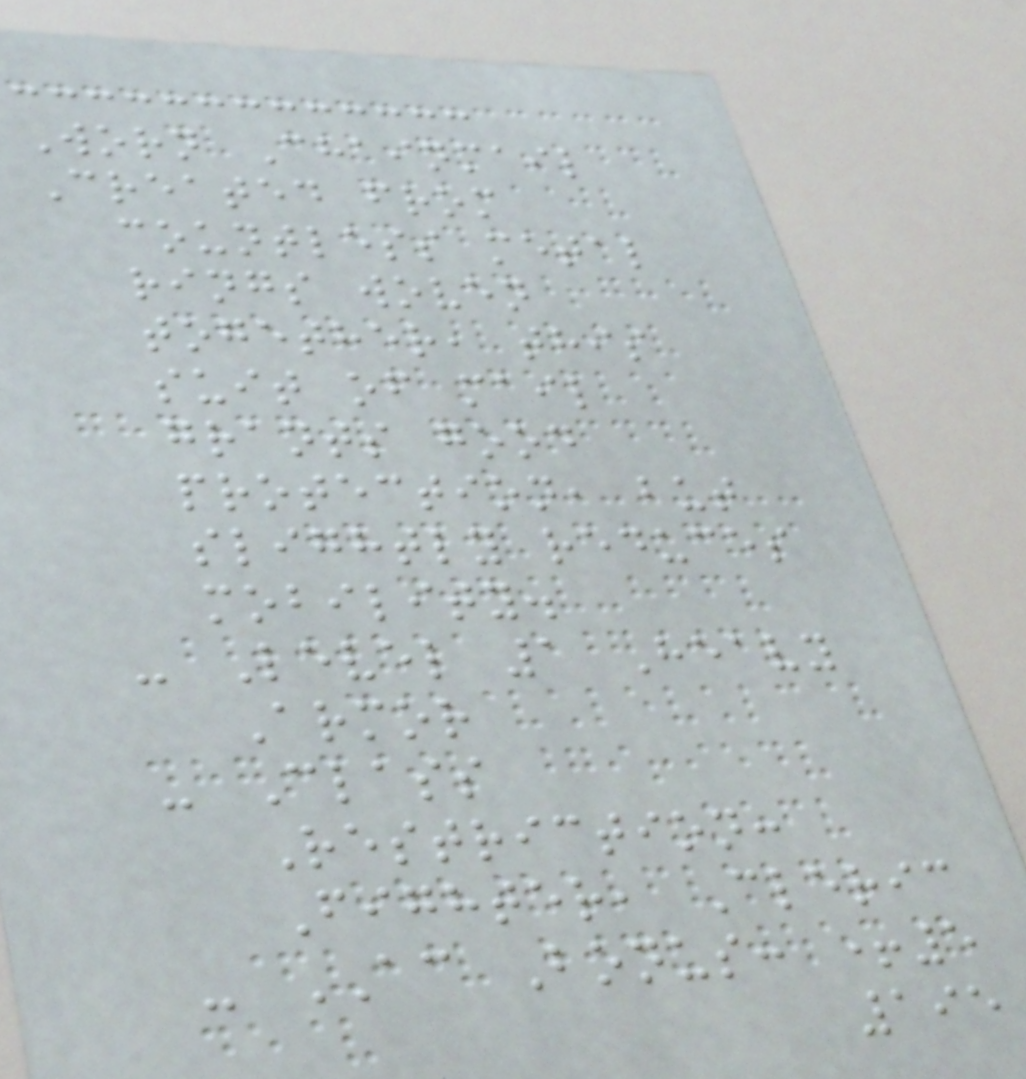Worn Chainmail
Created from
countless metal
rings woven
together, this
suit of mail
grants good
protection, but
slightly reduces
mobility.
- Level 1 Heavy
Armor
- Class
Restriction:
Fighter, Cleric
- AC Bonus: +5
195
